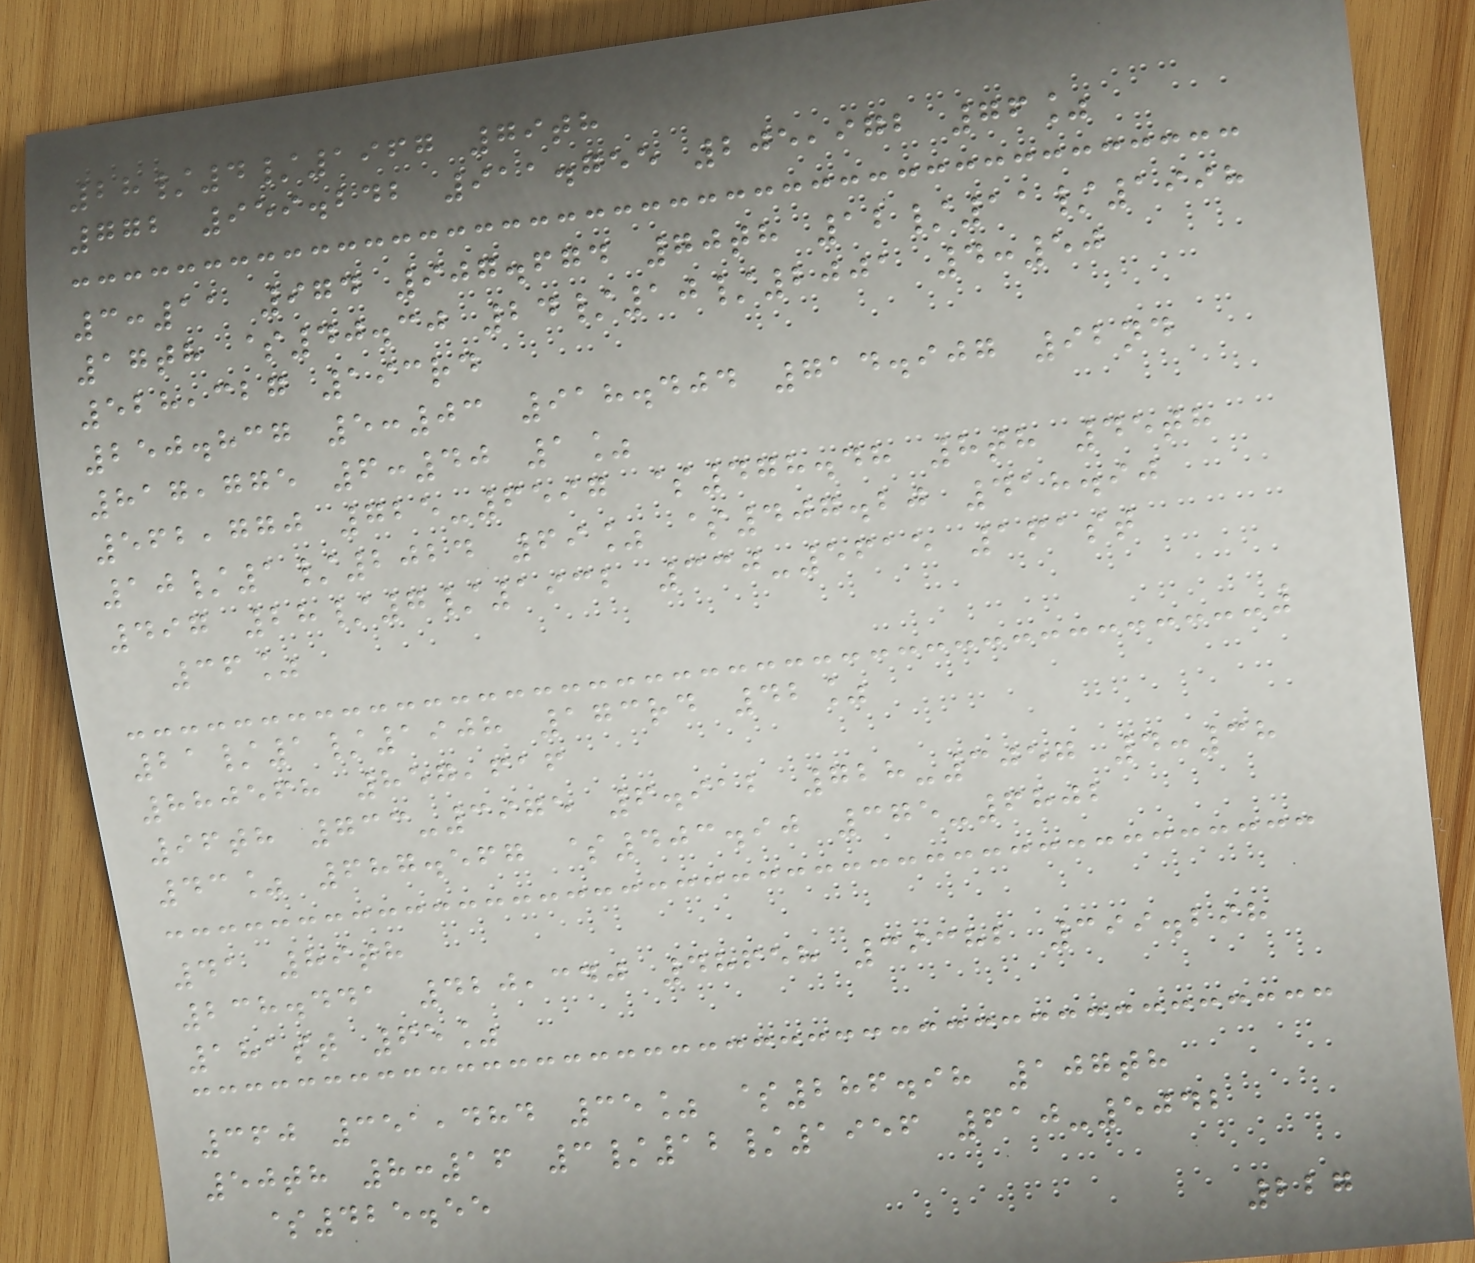28/4/1967 79th
772 959.242 911.755 205,972 76%
3:11 974 907.674 70th 12/11/1998
17th $40.30 24/10/2001 4:50
528,327 193rd
250.837 5:03 918.404 714.907 92nd
817,775 6:40 1%
562,770 725-6597 $478.48 8th 45th
10/1/2024 69% $407.20 418.90
497 28/7/1932 330-5615 161st
36%
21/1/1908 173rd 42%
880568 857,616
96th 733-3975 6.912 728-3057 4:38
43% 687.567 $403.90 375-6802
41 89th
238.441 420,340 48658 39382 399.298
181st 65%
360 351,484 35% $286.98 107th
50th 8:16 3/12/1956 610-5042
$425.55
227
